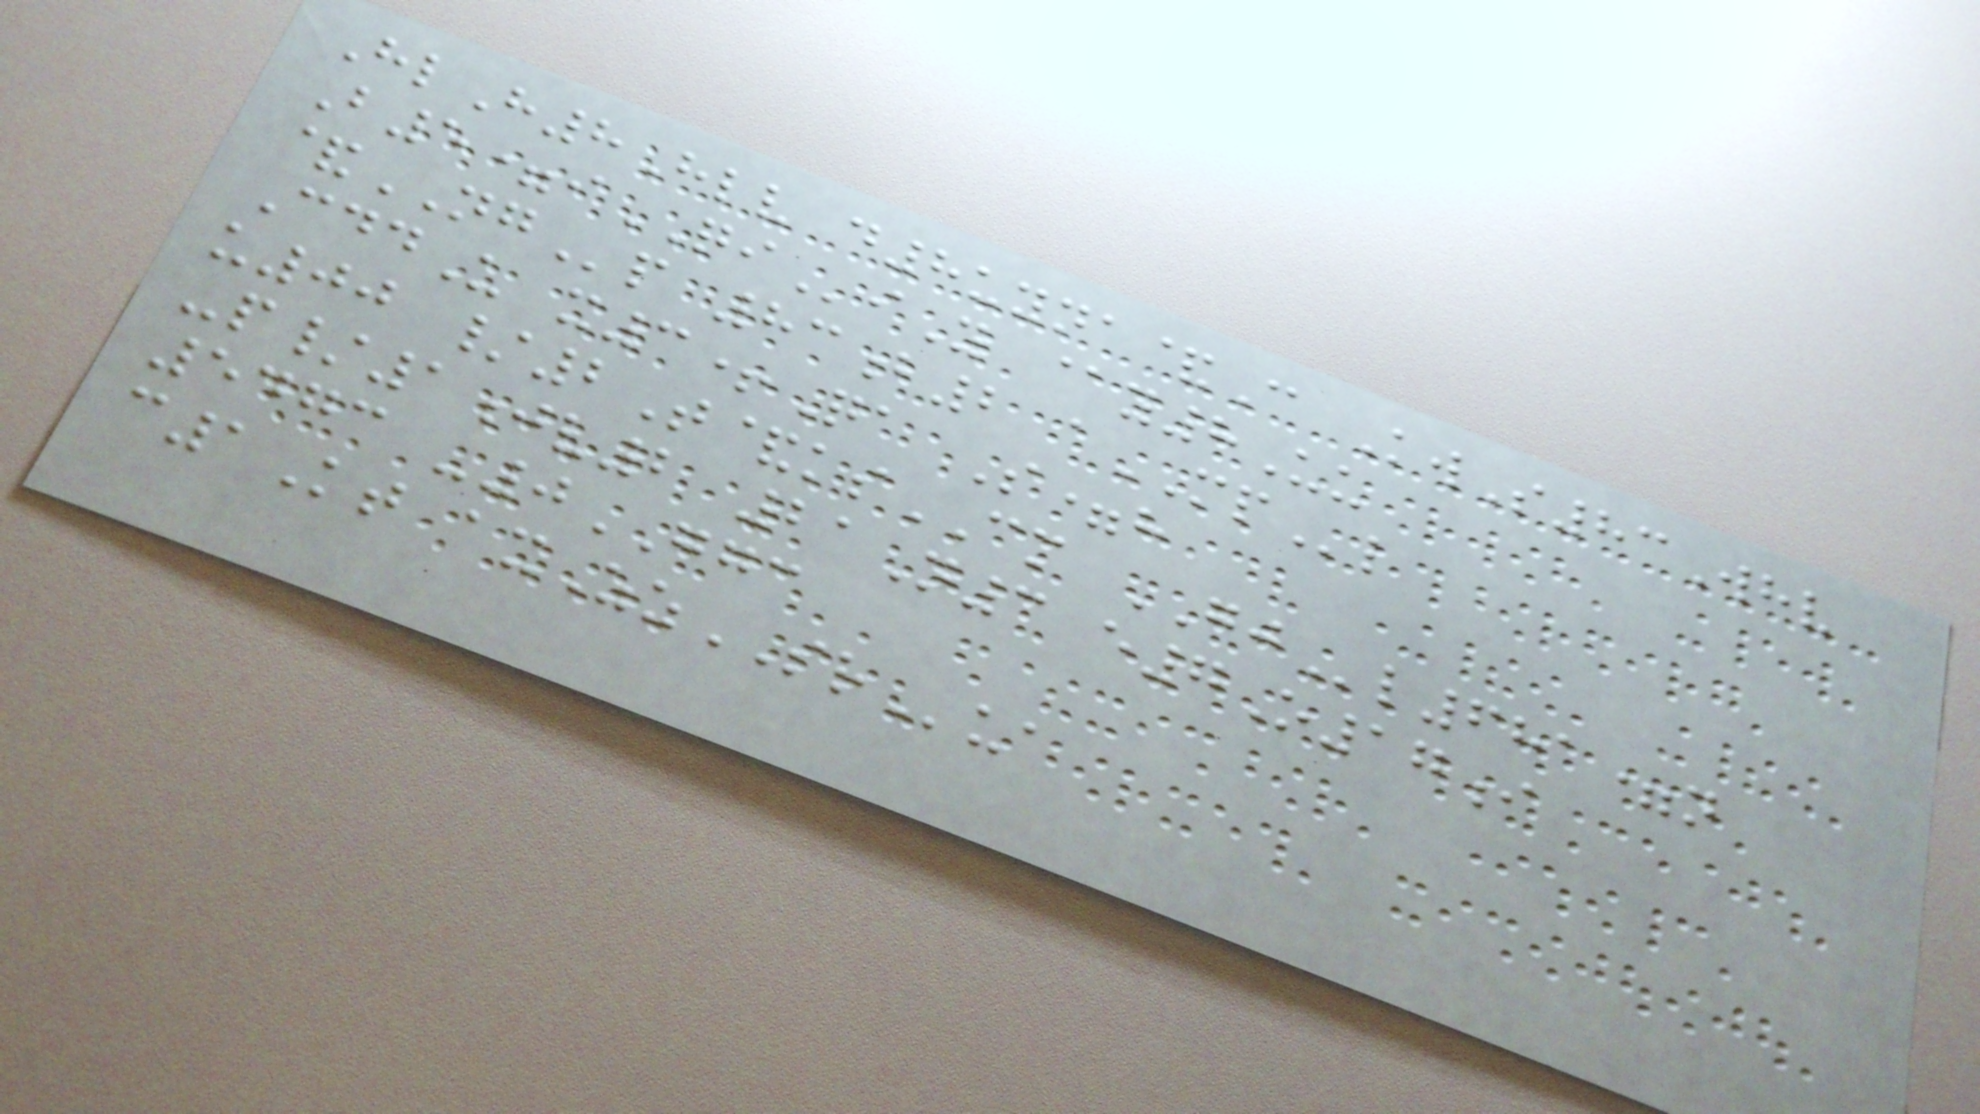HlH8Hlv d8uyna&C KwS83Whv
B5=iQIiY @y8Uu
&NGp 83b2 aMPl
CddU x3+Qa S=h
u00 /2T&ksCM GJl681=n
-p/1jv2 21N3 e7O17i
5473 -0GGC
c1Kt axZzSRua
